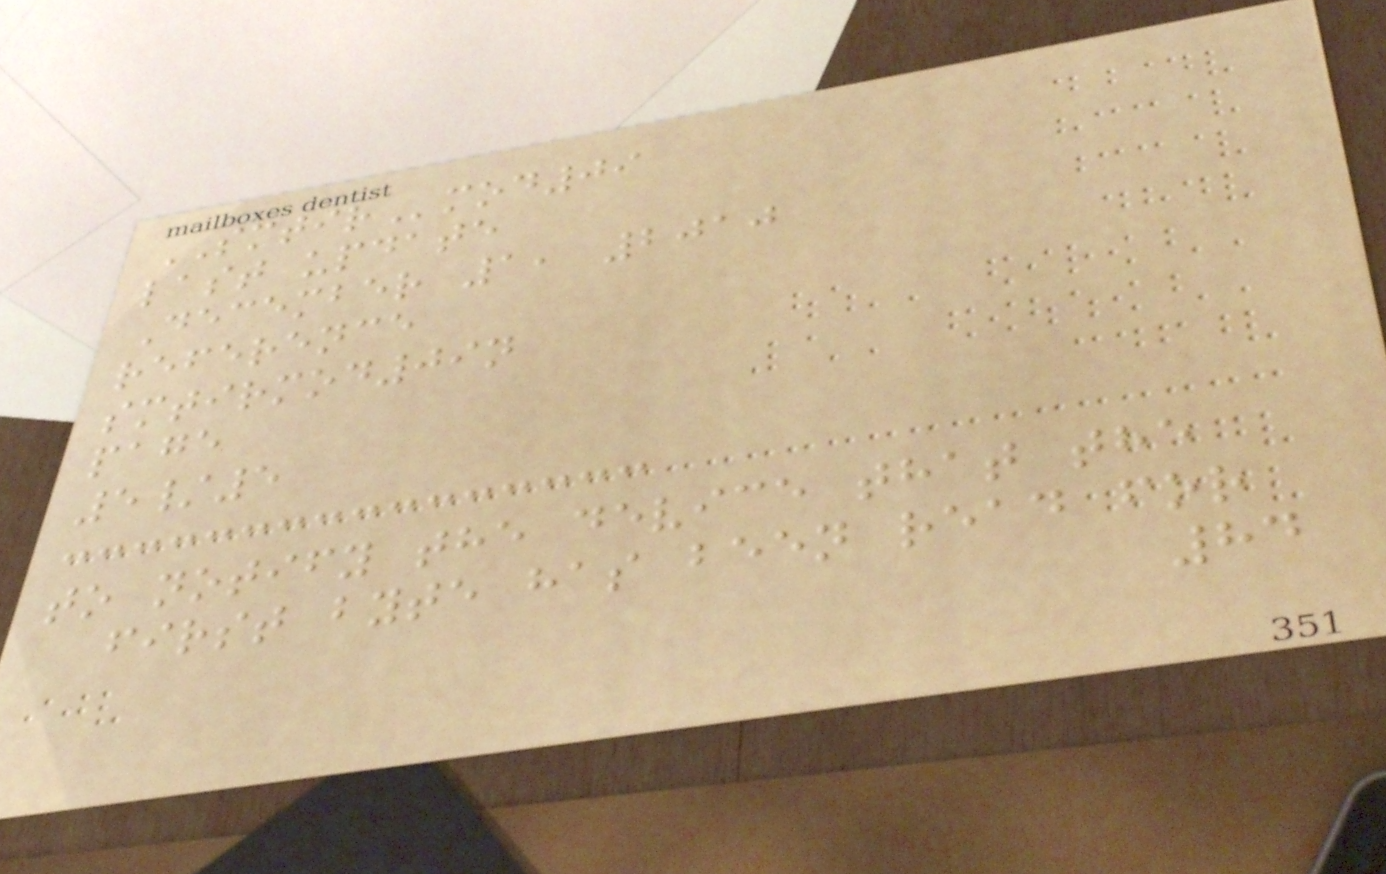SMTIRmod09
last update
December 1, 2010
reference
smtirmod09n
page
5/5
to notify the device that the
first byte has been read for
84
